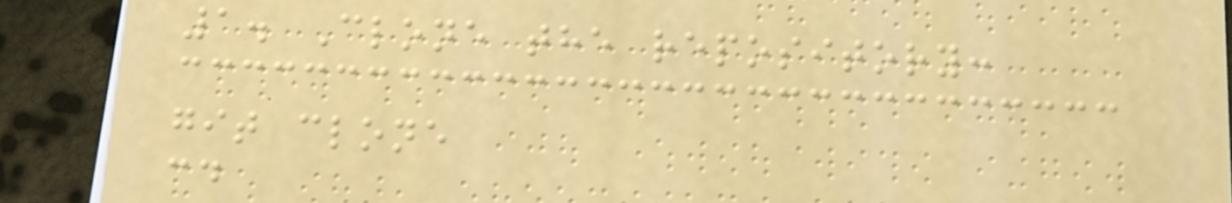1. Clone the repository:
git clone
cd
